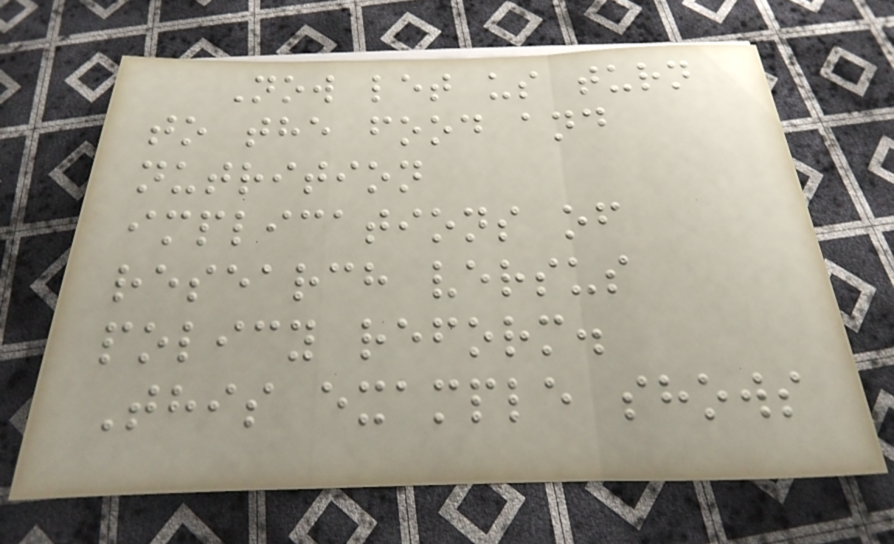Now let us turn
to the food and
nutrition
implications of
research versus
policy reform.
This example shows
